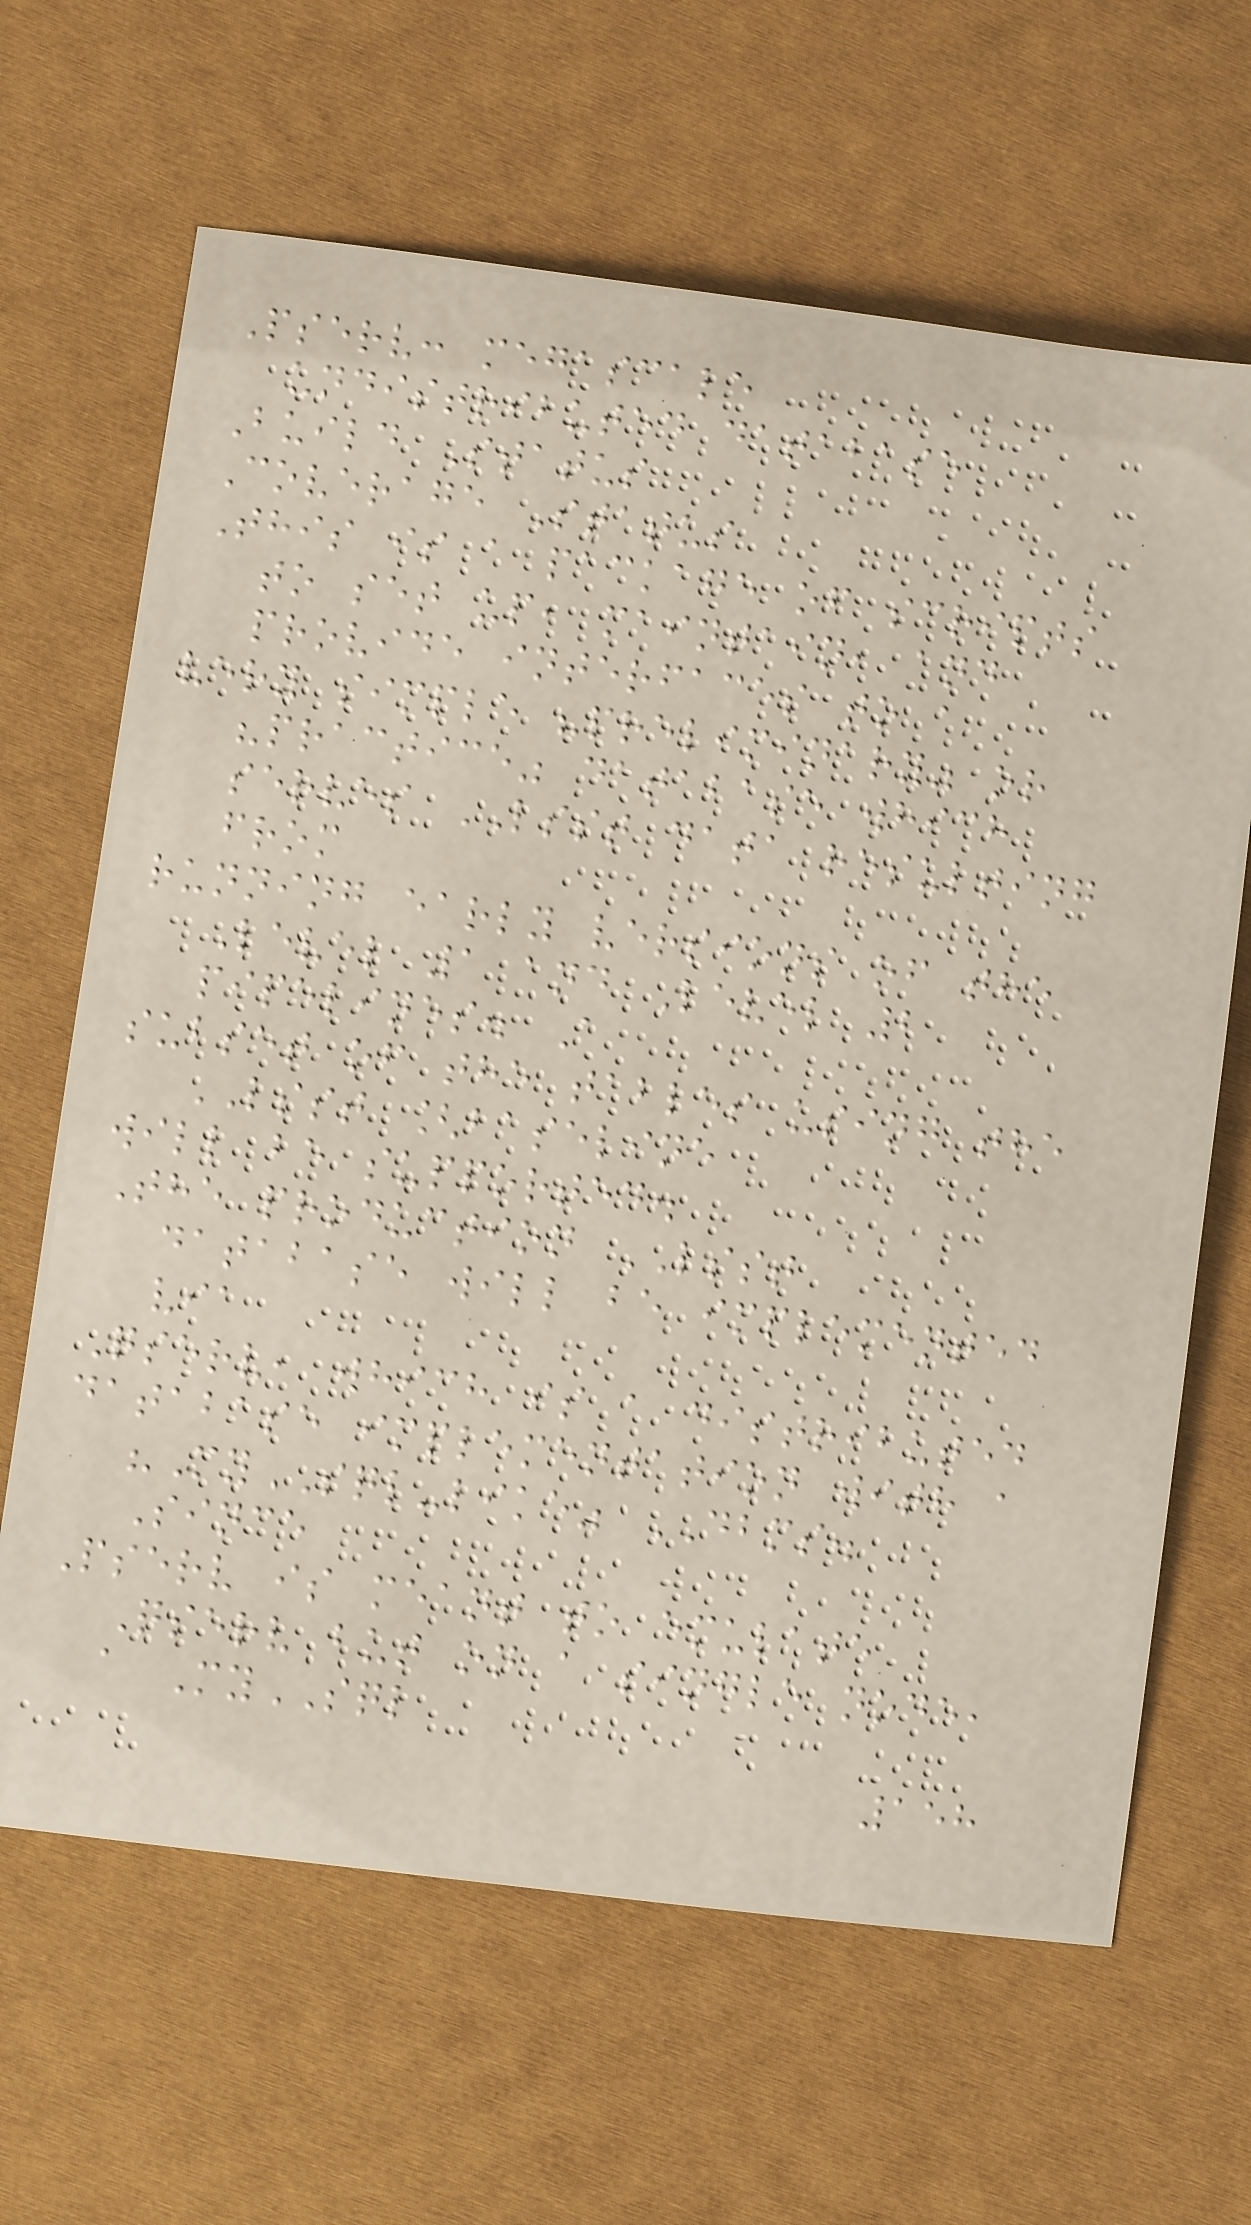Pserv: megascale
undistributed database
Build Status
Coverage Status
This is a package of scripts
to set up, maintain, and
provide interfaces to a
very simple "preliminary" or
"practice" database which
serves LSST data resulting
from
running early versions of the
Level 1 and Level 2
pipelines. A
subset of the tables using the
LSST [baseline
will be supported.
The production LSST
database will be implemented
via
Qserv, which is a distributed
database implementation with a
"MySQL-like" DBMS.
Since
Pserv is meant to emulate
Qserv but on a single node,
a MySQL
158
